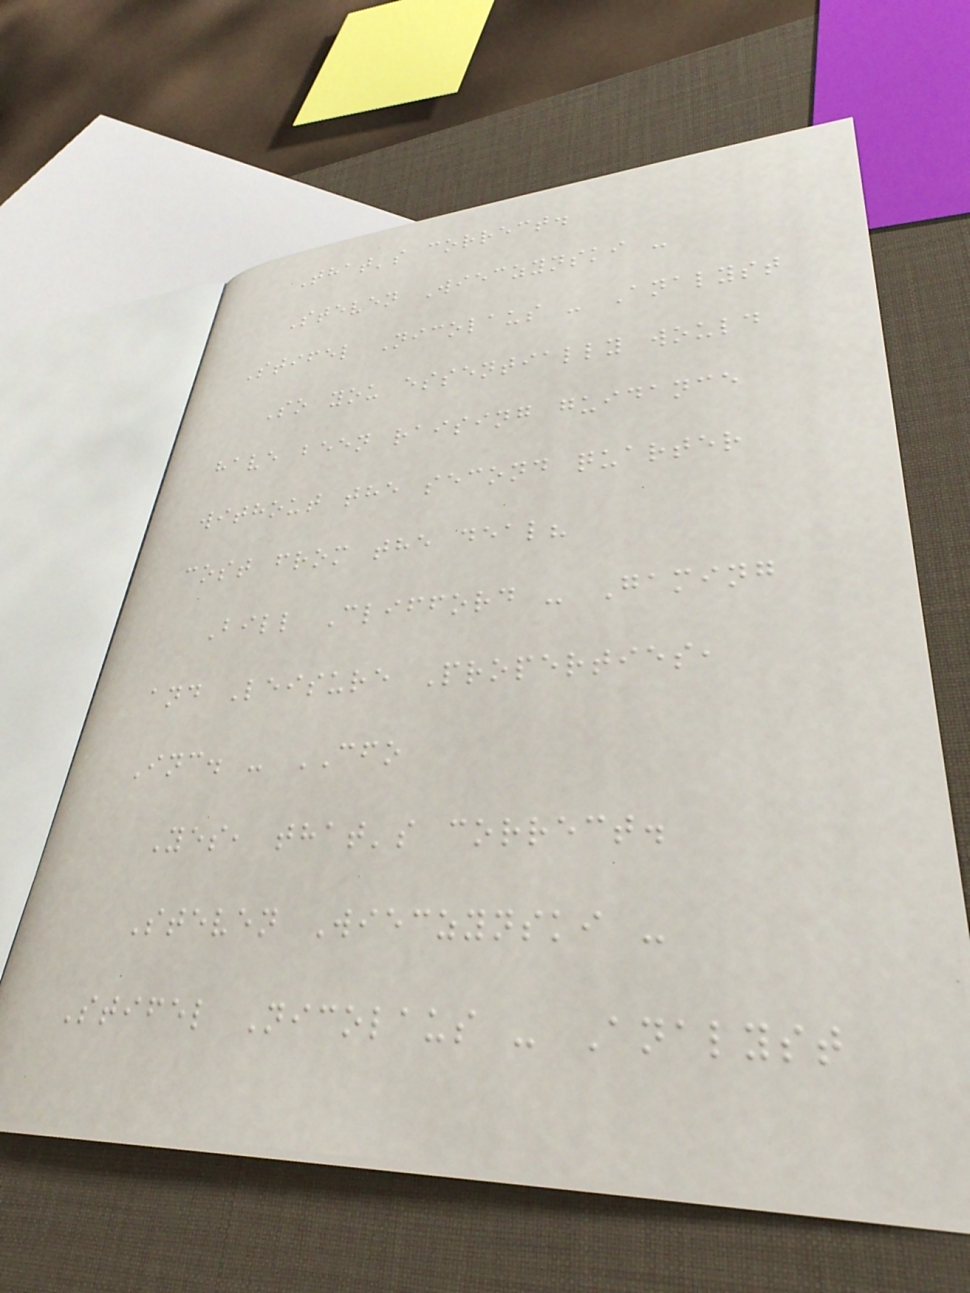That's correct.
Steven Wieczynski -
Stifel Nicolaus - Analyst
So you essentially would
have been raising guidance
without the second quarter
cost from the deal?
Bill Clifford - Gaming
and Leisure Properties,
Inc. - CFO
Yes, that's correct.
Steven Wieczynski -
Stifel Nicolaus - Analyst
